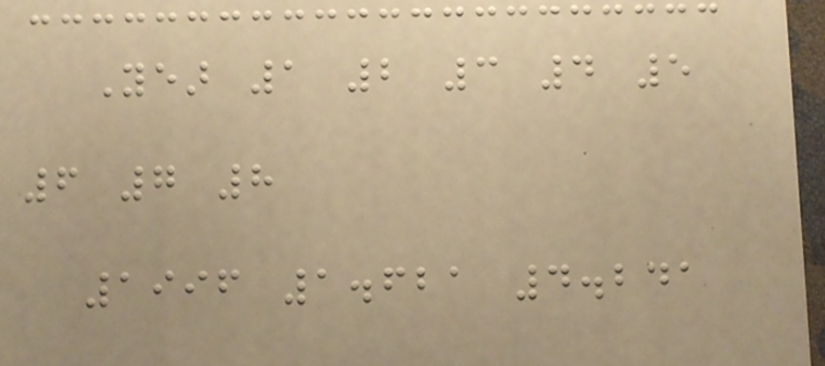Year 1 2 3 4 5
6 7 8
1996 1.621 4.241
